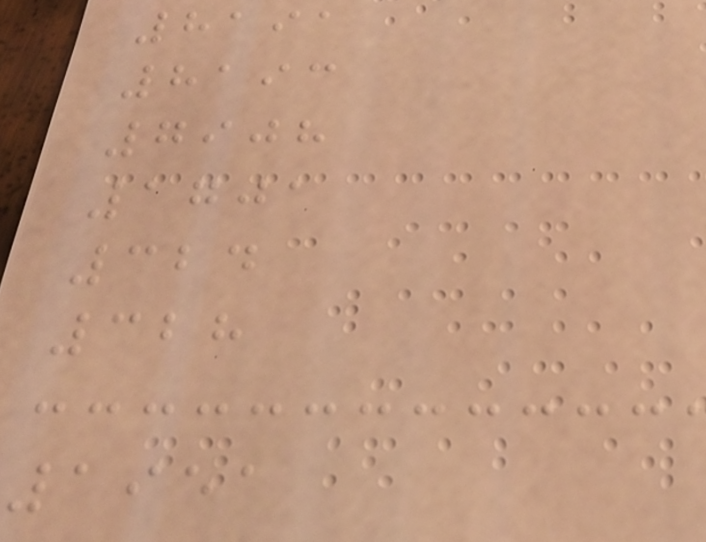8191
8193
7908
1701
324
328
1951
